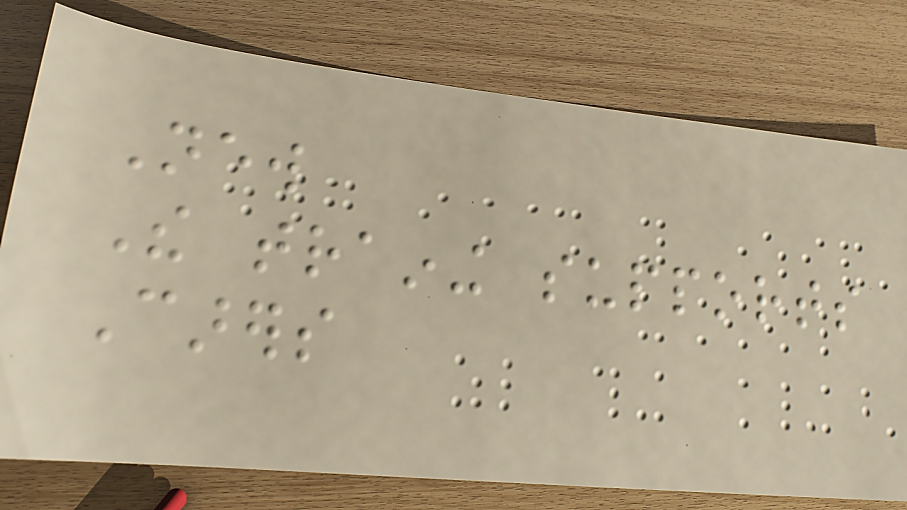New
The training supports
Carers
